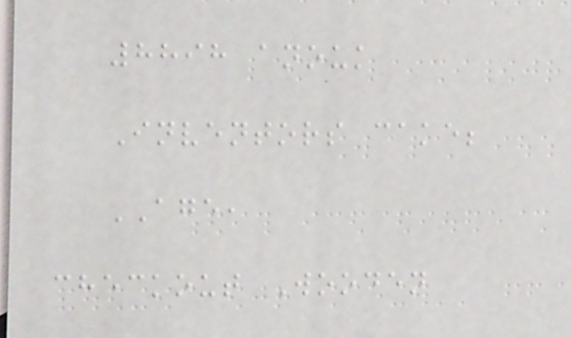8898 anouk
Inventors cake;
AGE,
checkout Wooden
